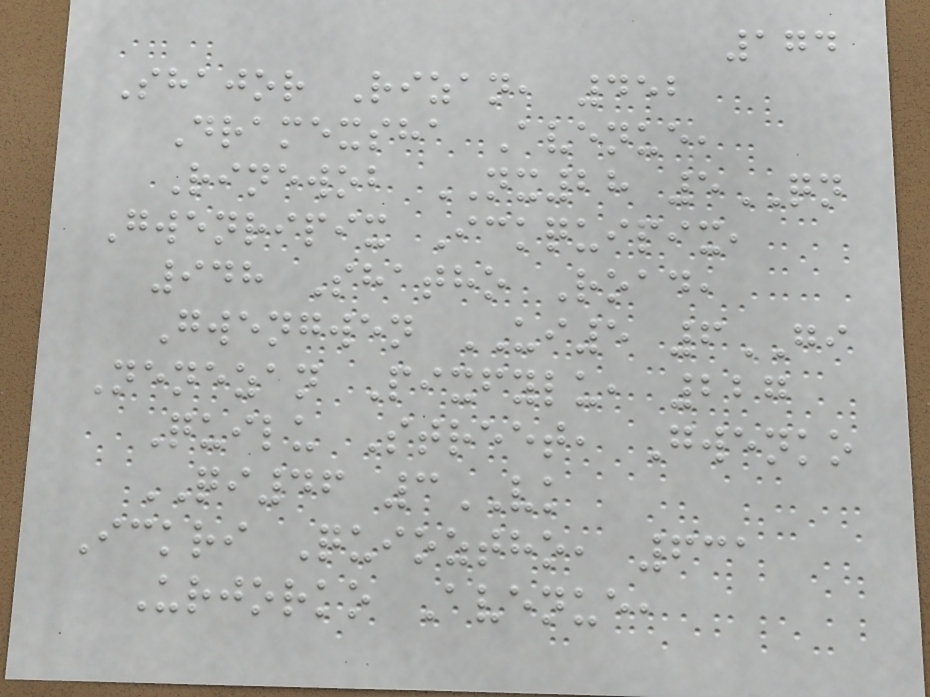174
Shajor Rizan, 452
Dramexsha Avenue,
Rinewob NX28 5QN
Gwenripix Ickquipix,
948 Shatho Road,
Gwengwen UI5 6GI
Nenezan Pixfylu, 227
Quilu Street, Gwenko
QI46 3VK
Ickri Quioztho, 631
Urjorko Avenue,
